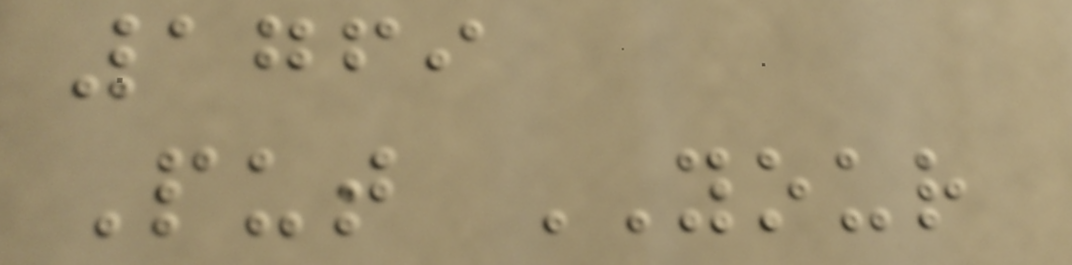1769
Put YOUR
